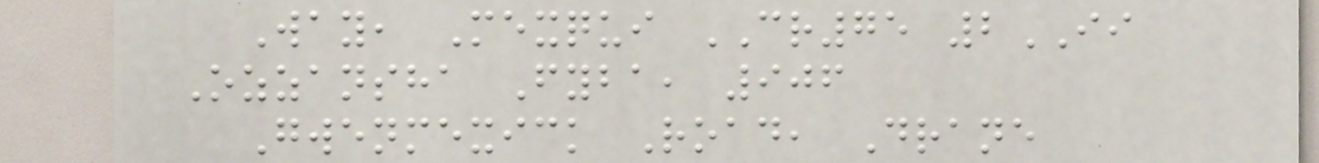Way, Mexqui CR75 2II
Ozzansha Fyba, 906
Gwenmexick Road, Drane
